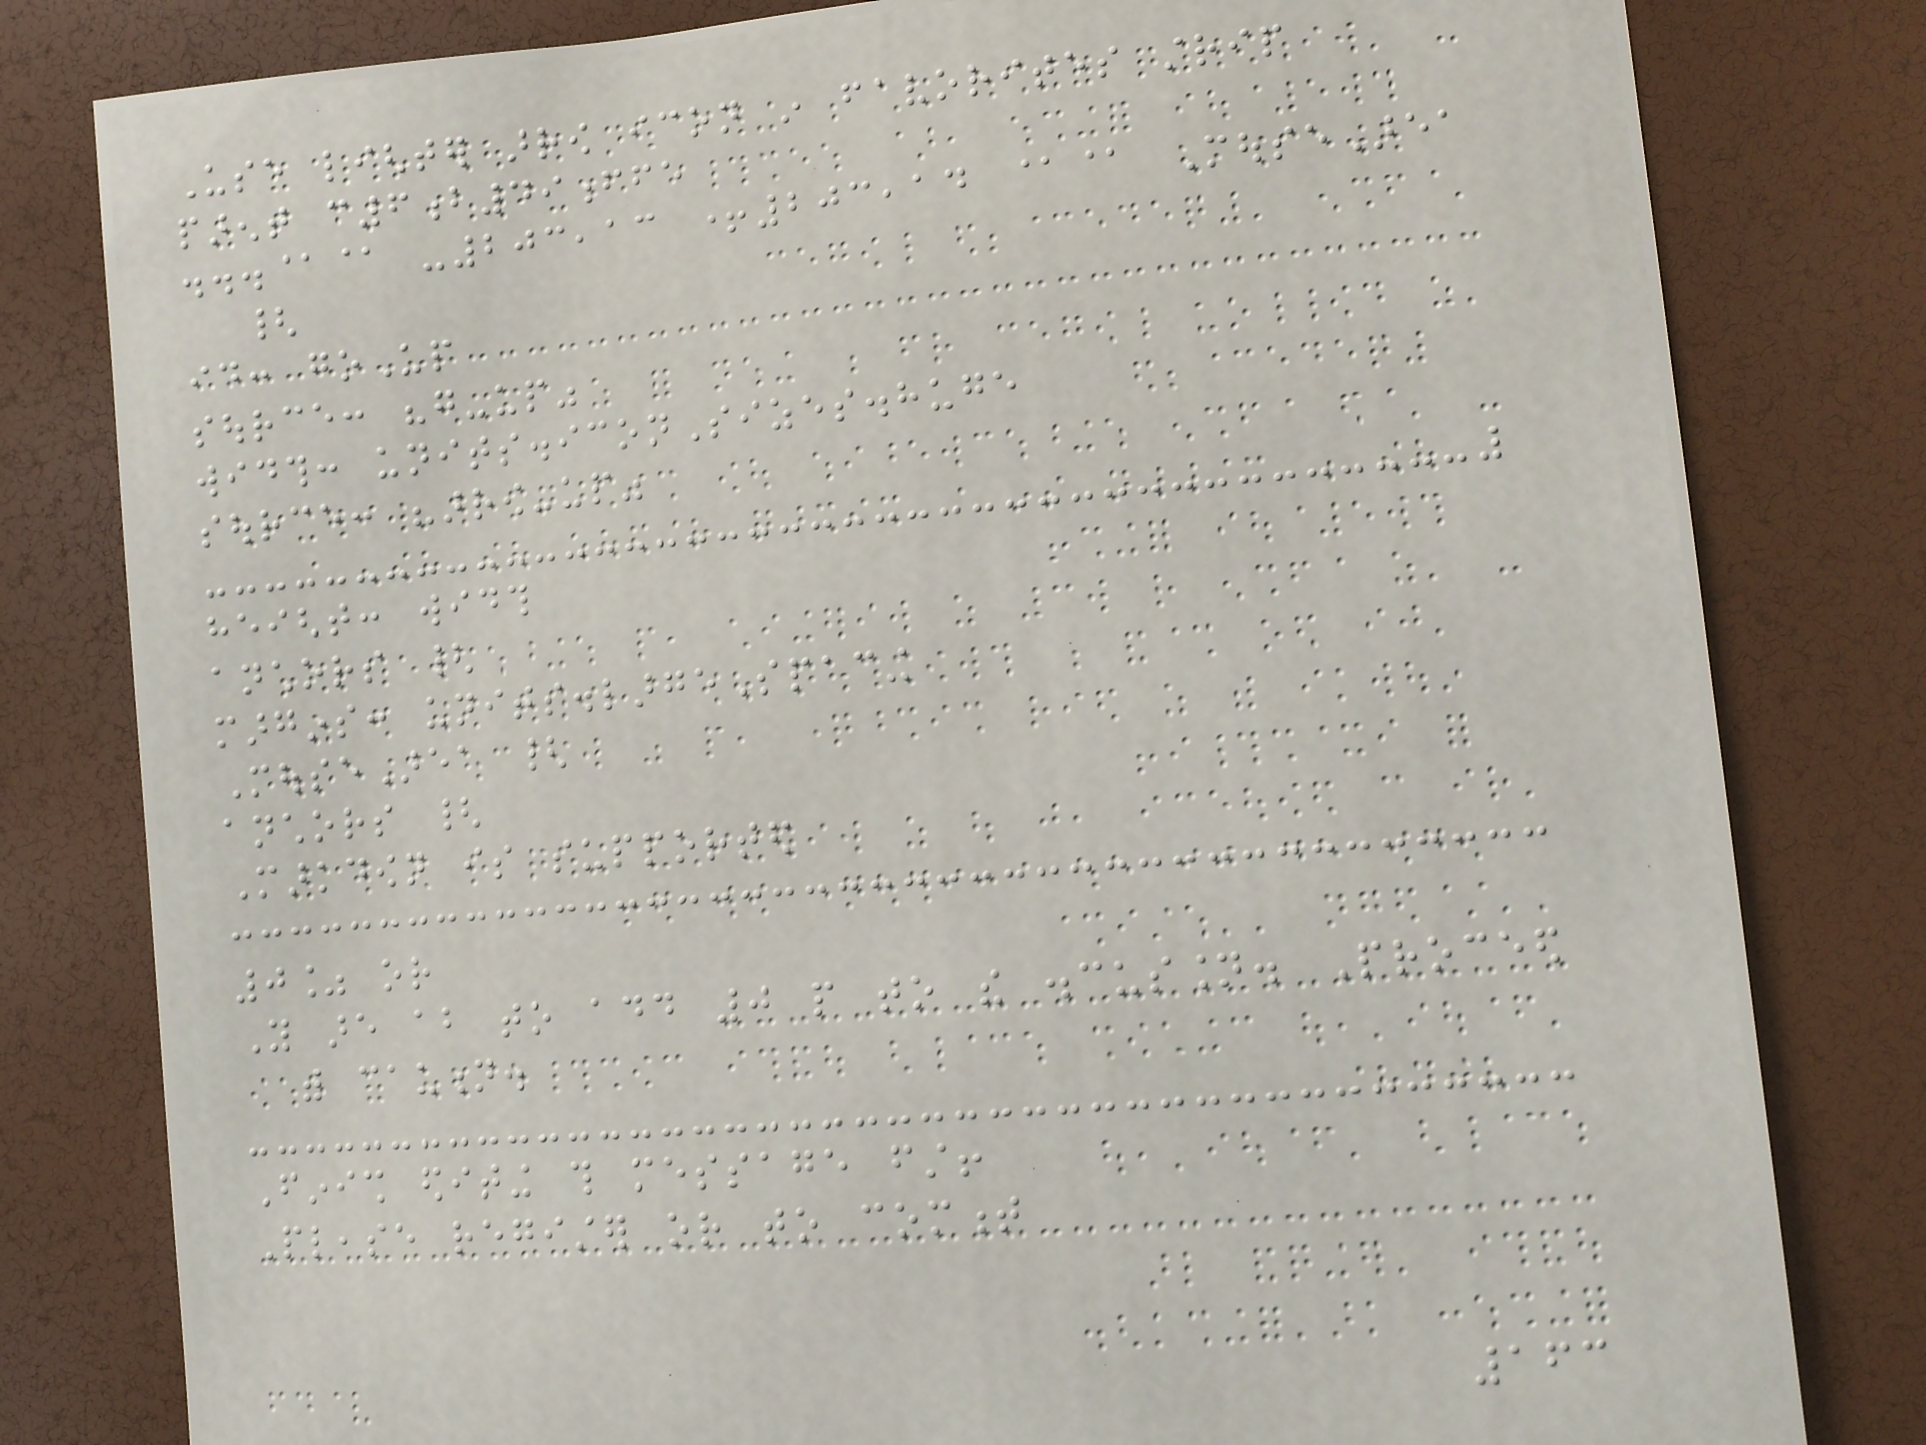Use lighter arrow icon in favorites strip
parent c6b49ffe
...@@ -203,13 +203,14 @@ MouseArea
{
id: goUp
source: "go-up"
width: units.iconSizes.huge
source: "arrow-up"
height: width
anchors {
margins: units.largeSpacing
MouseArea {
anchors {
Markdown is supported
0% or
You are about to add 0 people to the discussion. Proceed
with caution.
Finish editing this message first!
Please register or to comment
163
